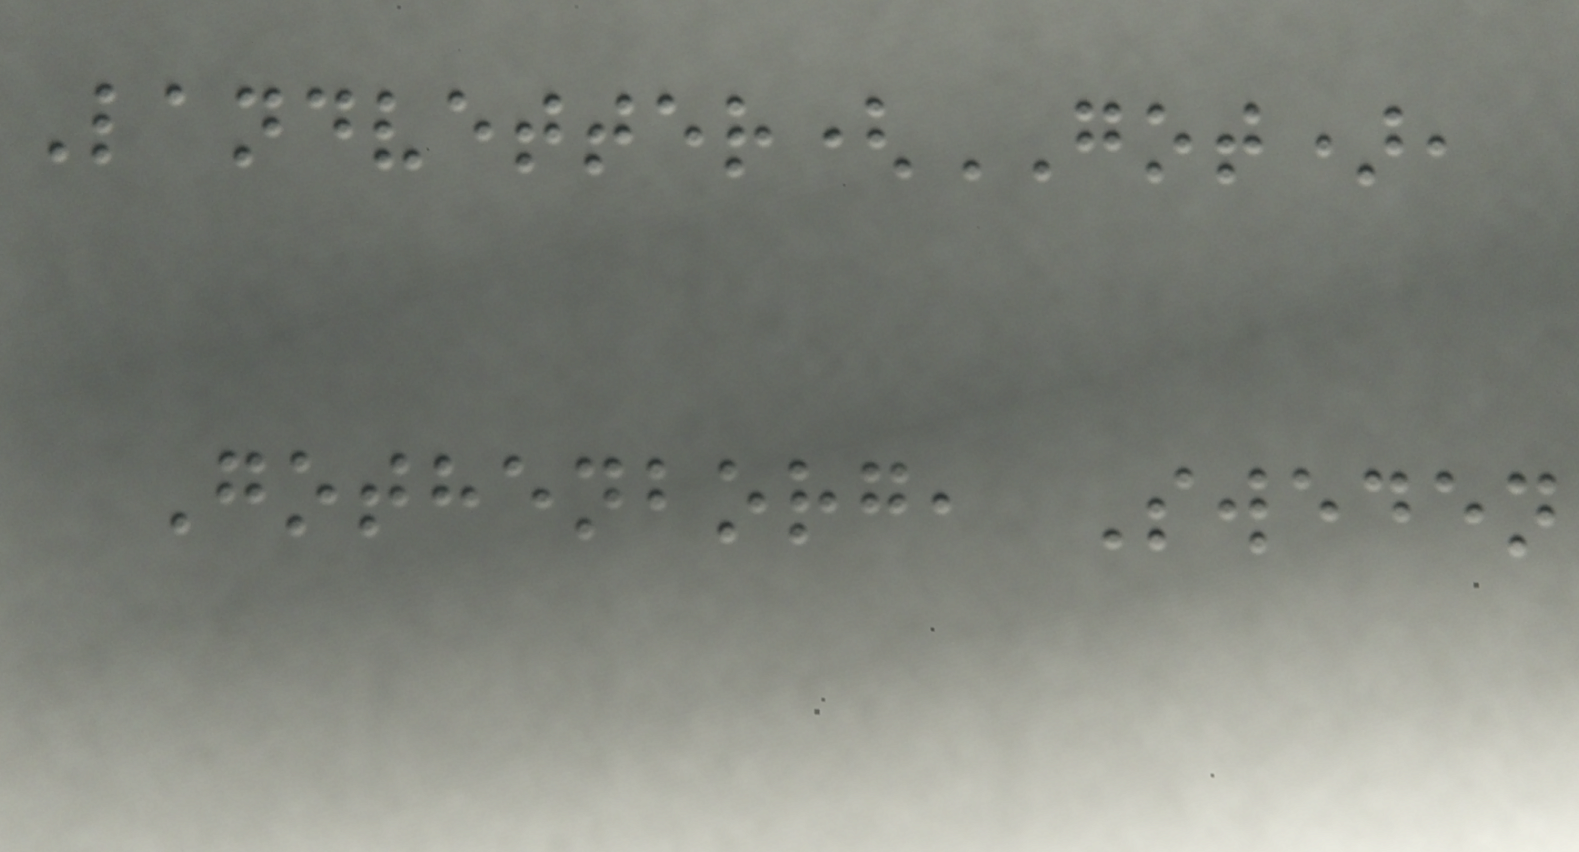Landvetter(GOT),
Gothenborg, Sweden
